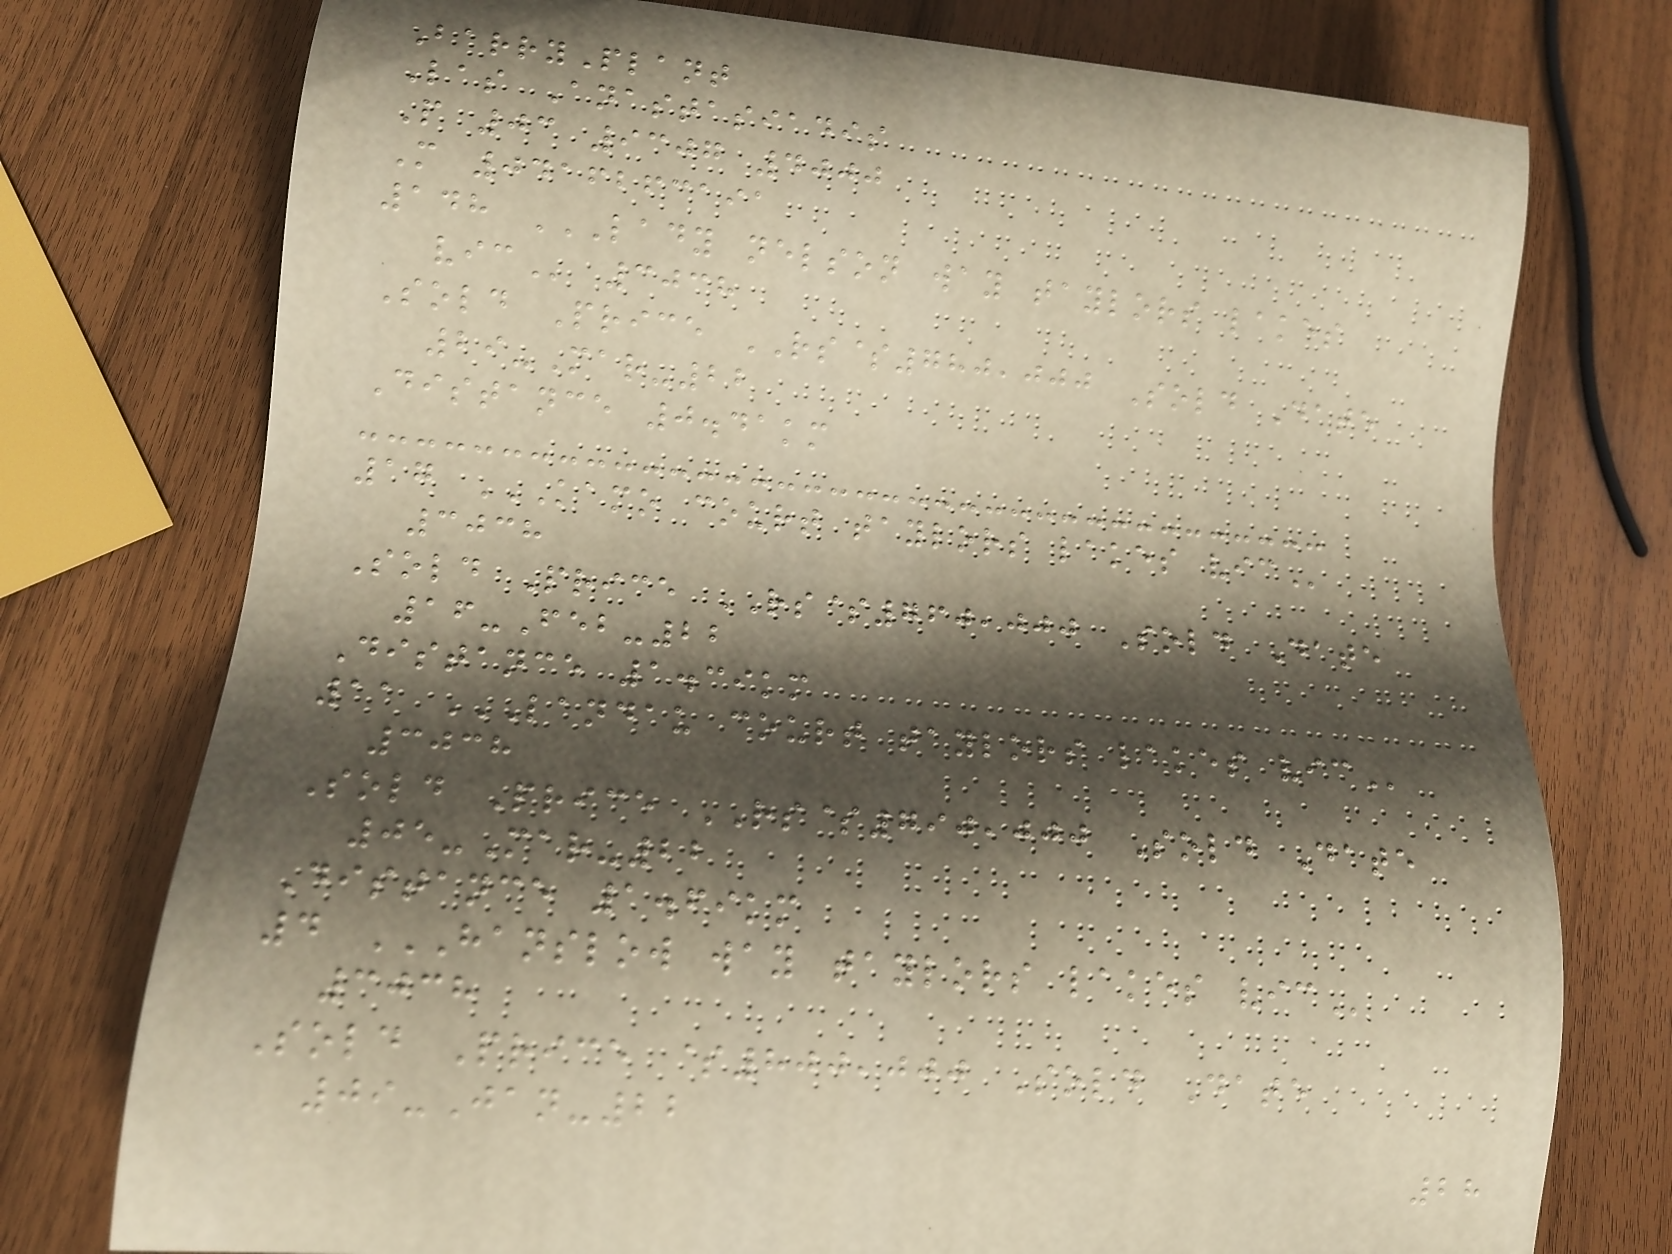BarryPlant
Las Anastasiadis
P 03 9307 4000
M 0416263191
148 LADY NELSON WAY TAYLORS LAKES
VIC 3038
Sold Price RS$780,000 Sold Date
29-Mar-22
Distance 0.41km
17 KAMO COURT TAYLORS LAKES VIC
3038
Sold Price RS$760,000 Sold Date
16-Feb-22
Distance 1.39km
11 LANDAU COURT TAYLORS LAKES VIC
3038
Sold Price RS$790,000 Sold Date
05-Mar-22
Distance 1.69km
4 HANSLOW WAY TAYLORS LAKES VIC
3038
Sold Price $800,000 Sold Date
09-Jan-22
28
